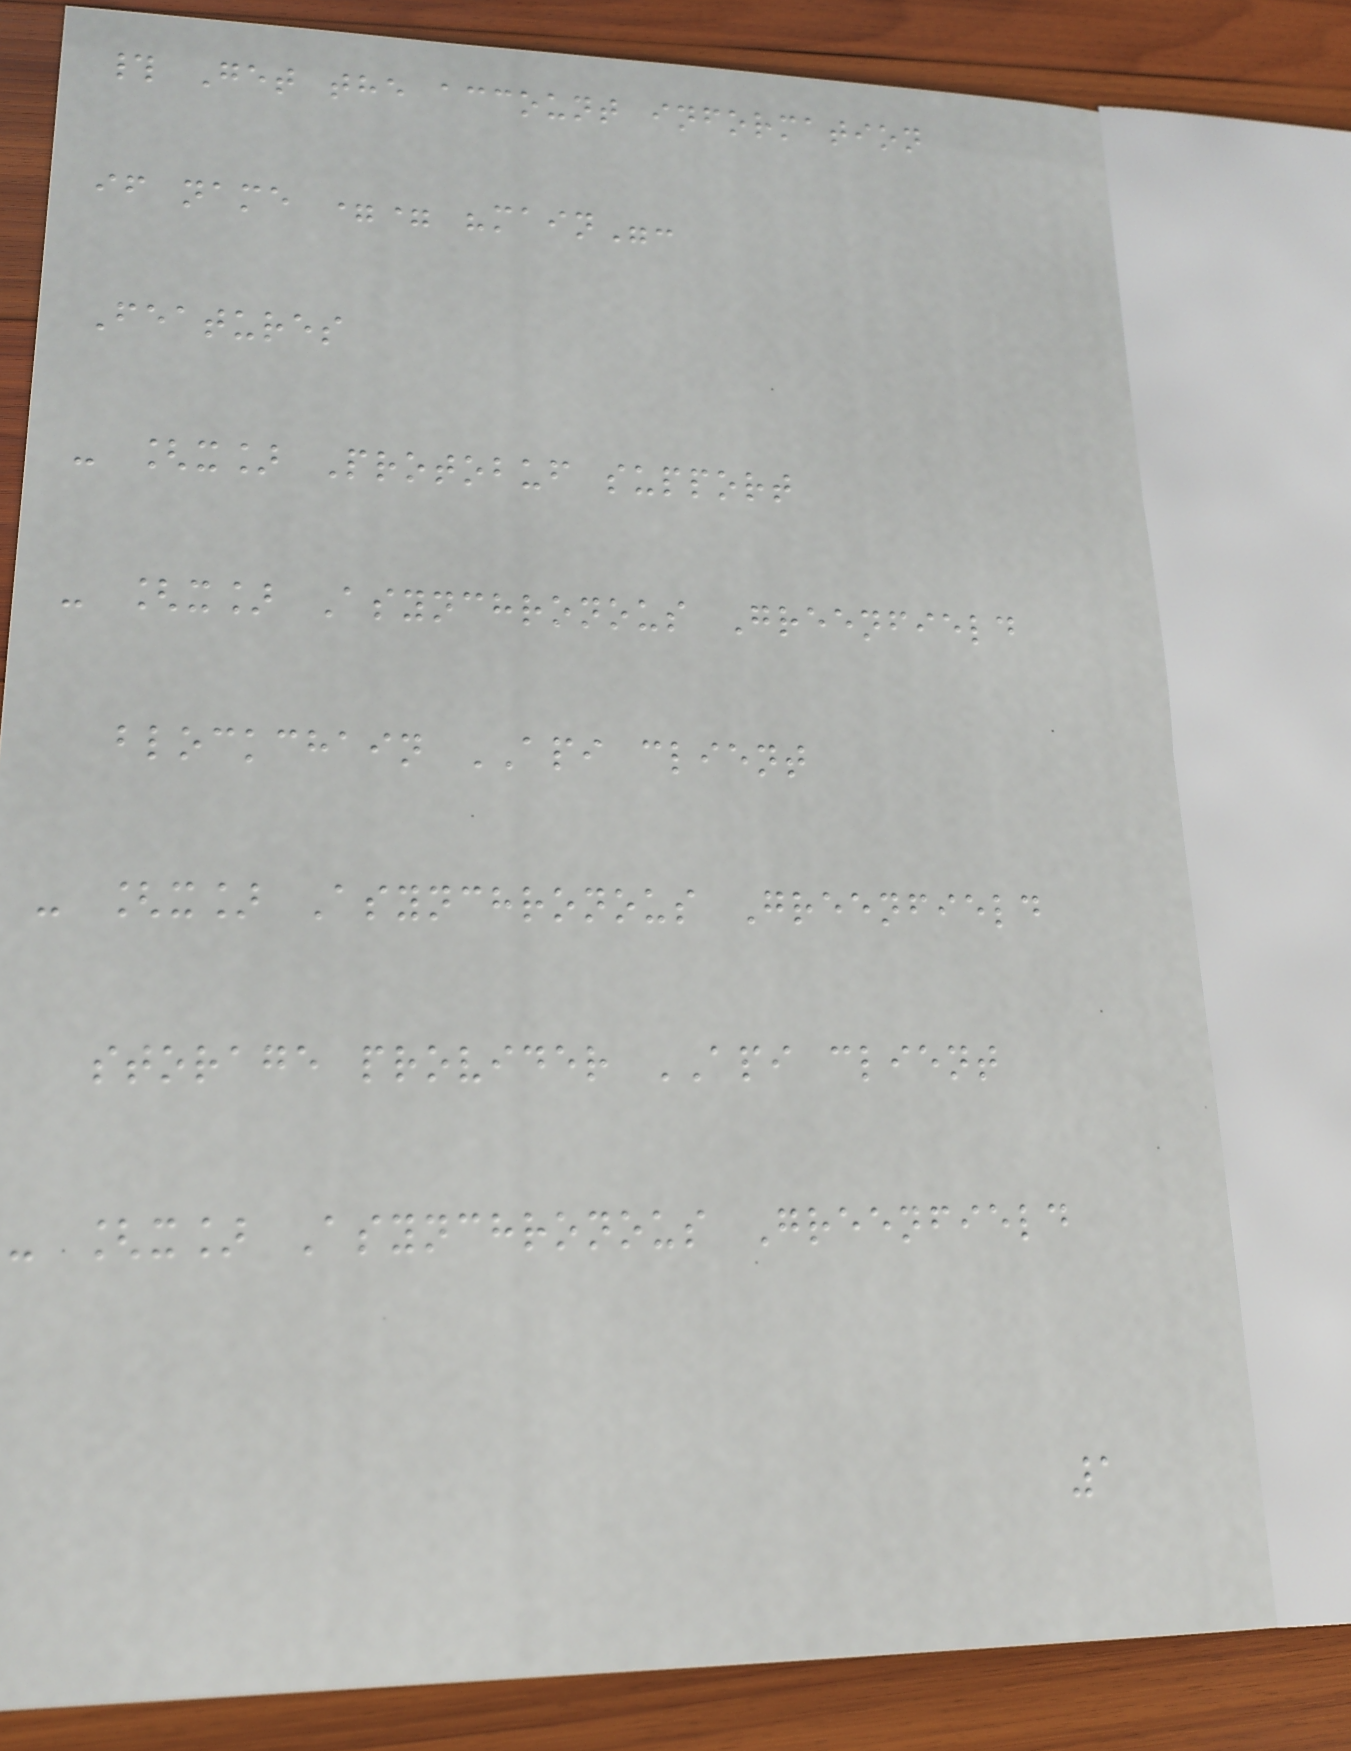# Get the account information
if name == "main":
Features
- [x] Protobuf support
- [x] Asynchronous Greenfield
blockchain API client
- [x] Asynchronous Greenfield
storage provider API client
- [x] Asynchronous Greenfield
1
